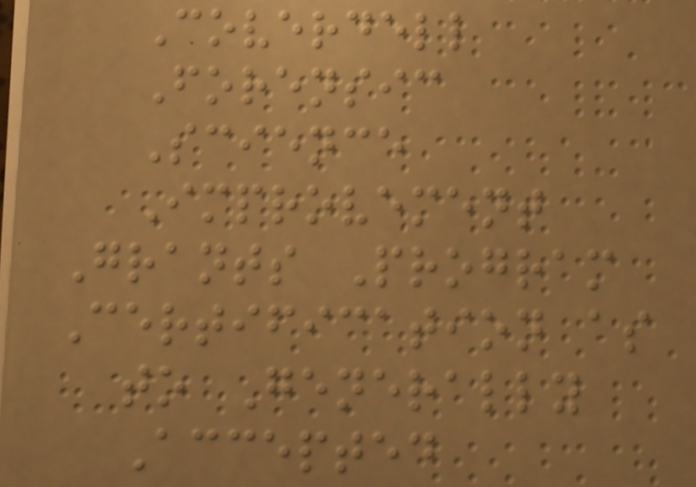Coverdell
Forensic
Science
Improvement
Grants Program
Certification as
to Generally
Accepted
